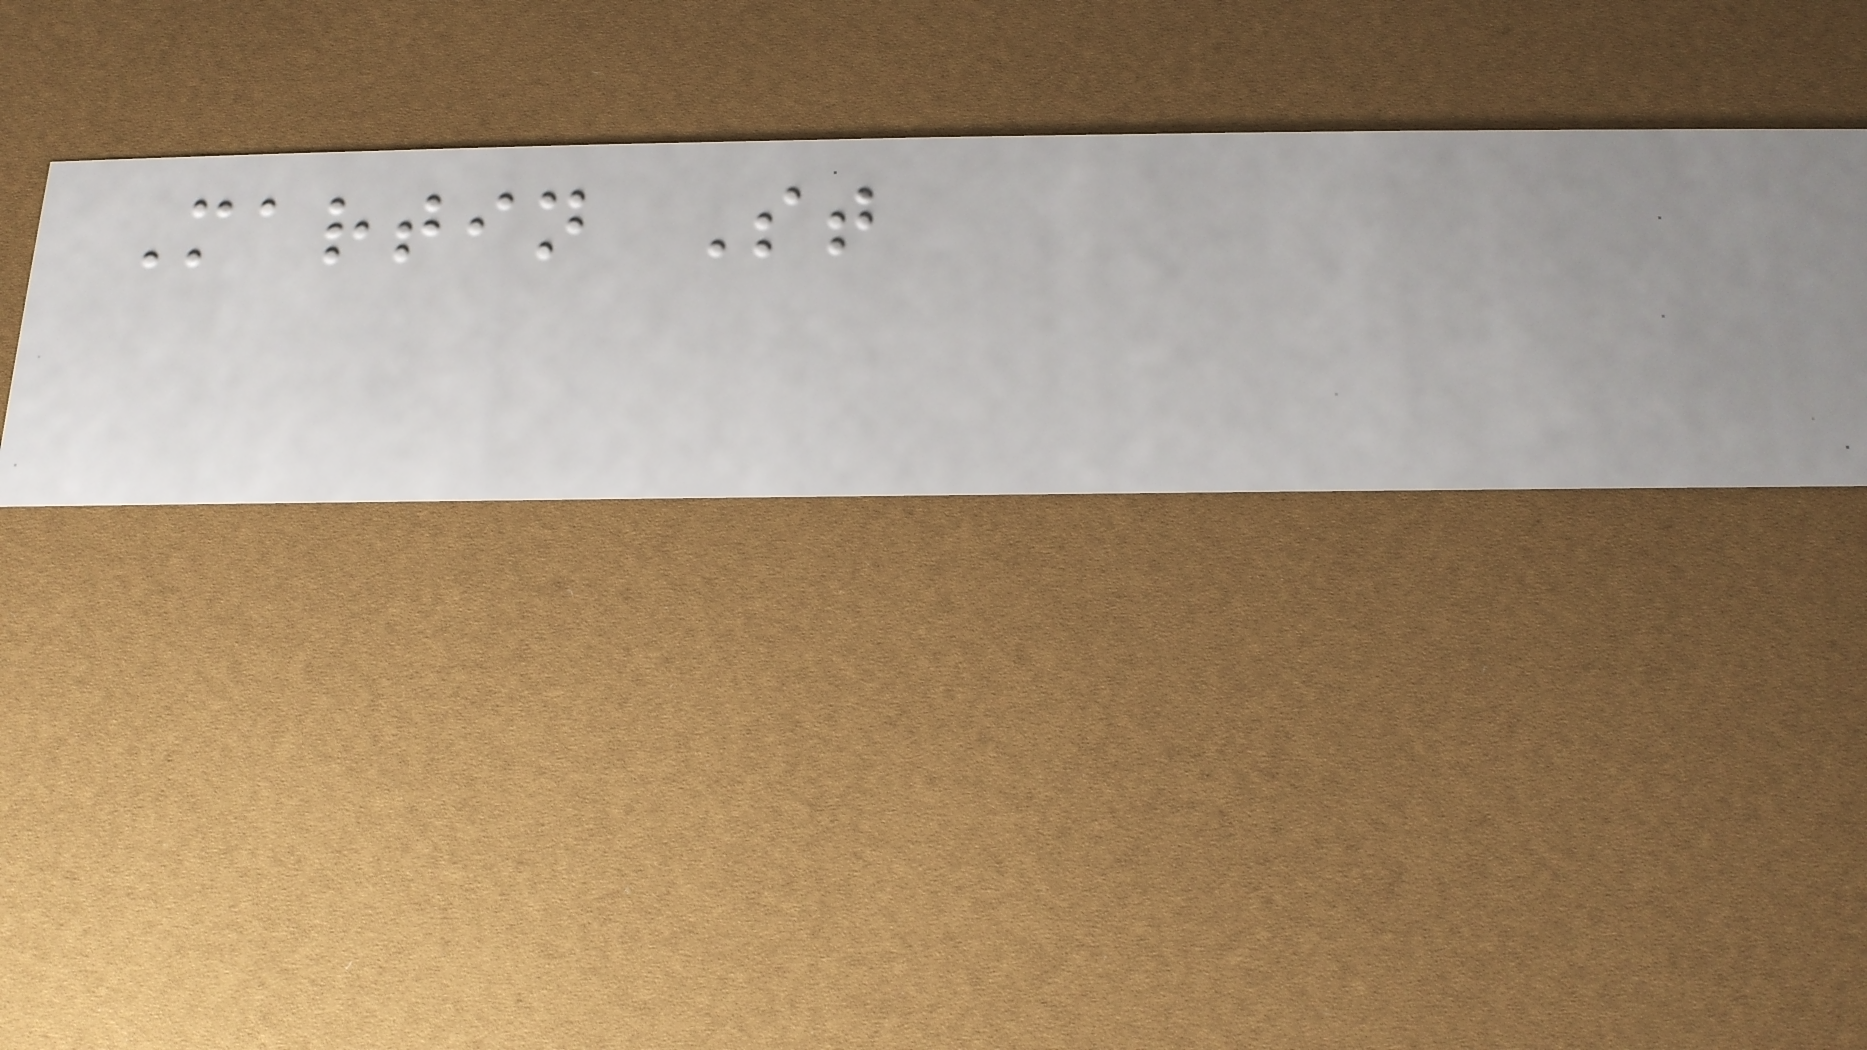Martin St
